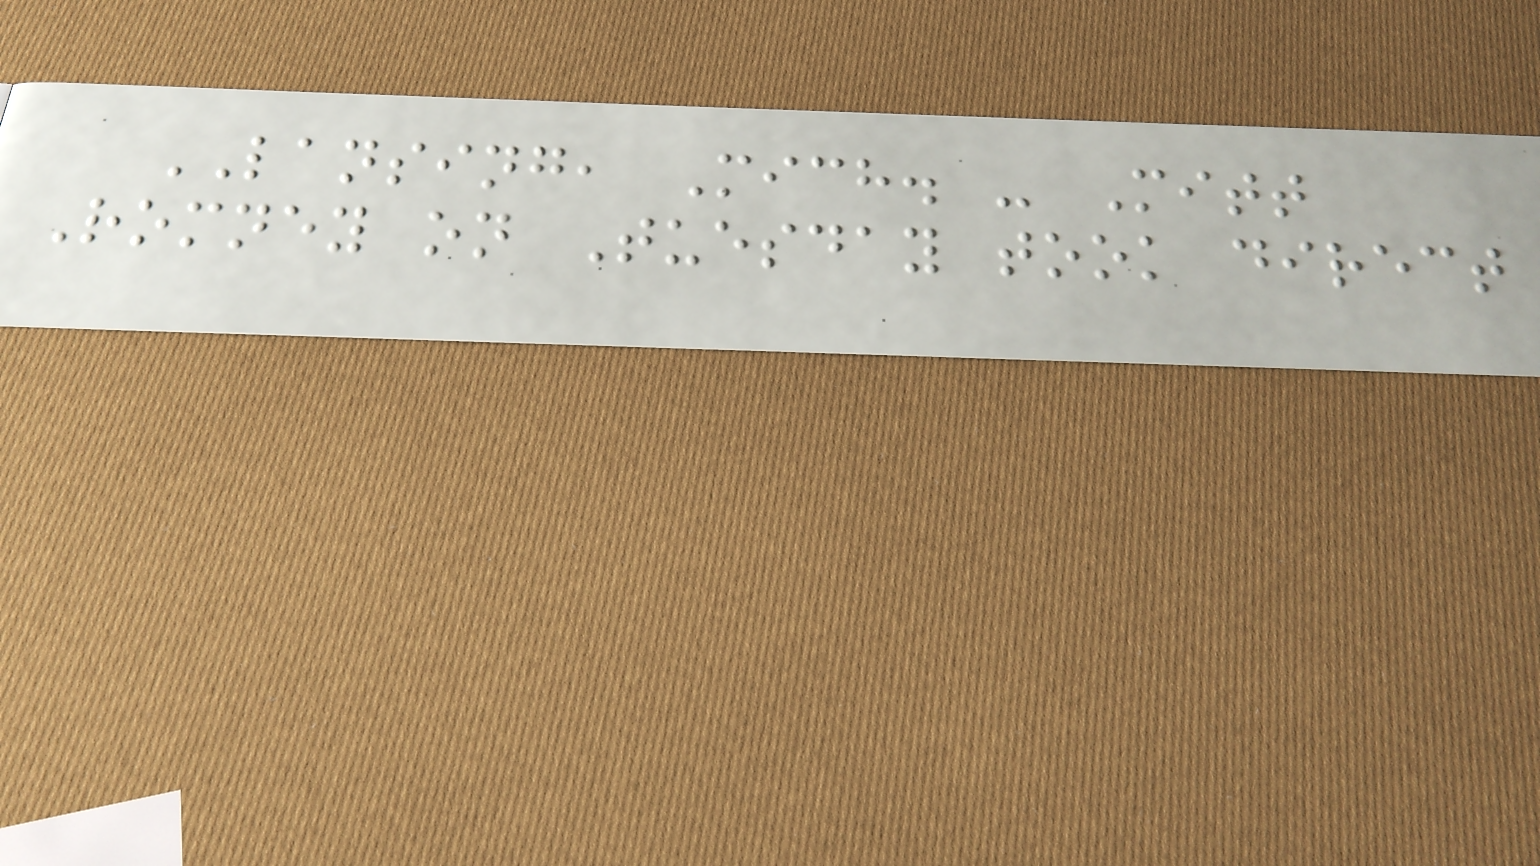LANSING, Mich. - Mitt
Romney on Tuesday took direct
